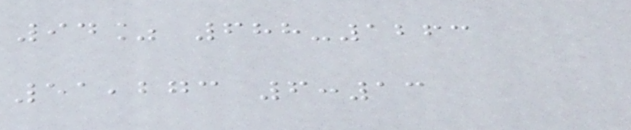94% 688-1263
51,273 6:13
